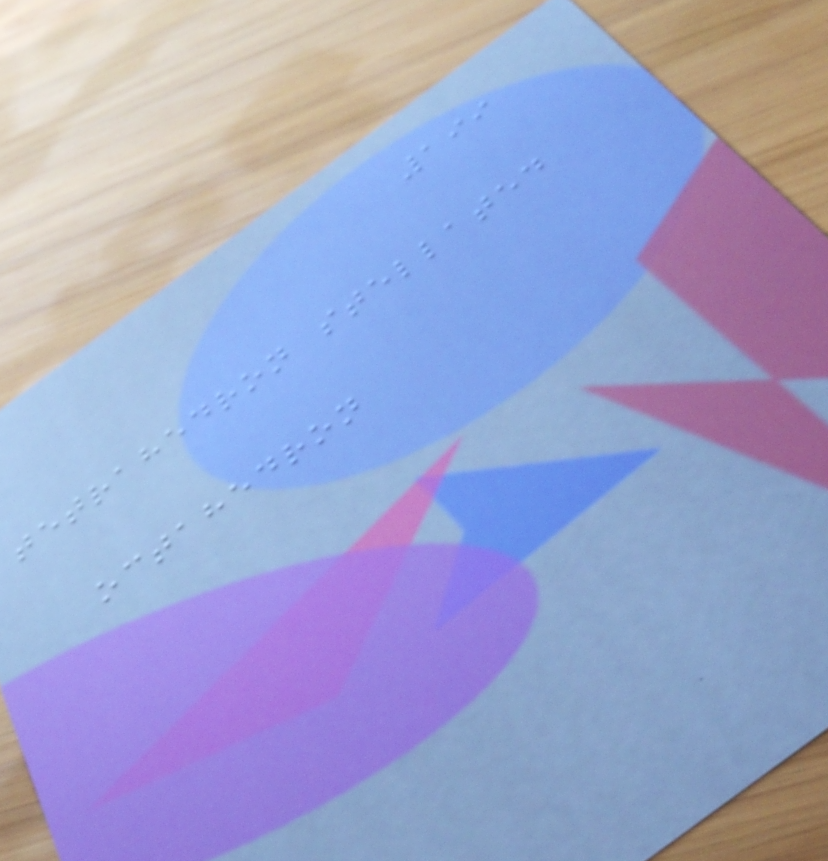199
tetrahedron stellated
octahedron
